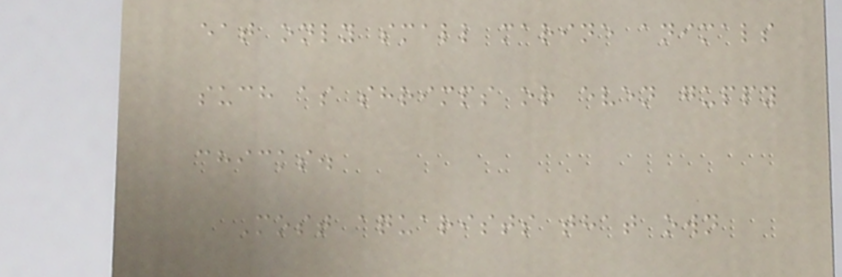eat only small marine animals
such as shrimps or even guppy
chicks.
Most aquarists that own
